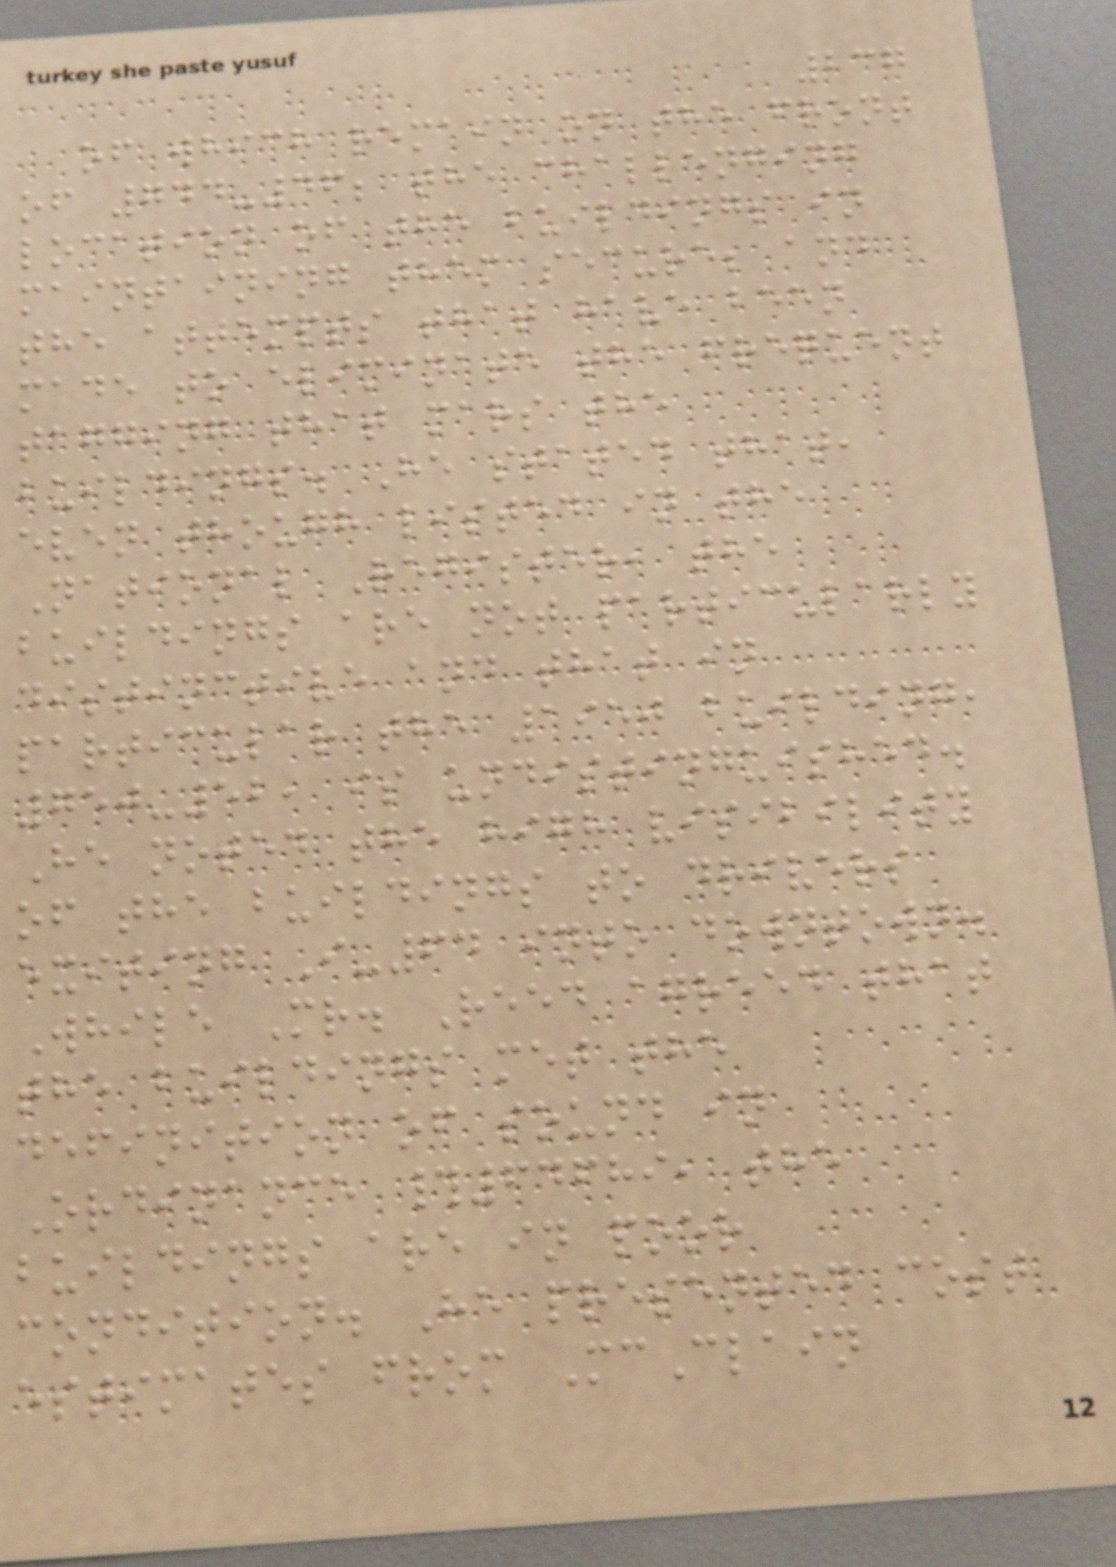237
of which remain on the front
of 744-46; the challenging
location of the buildings in
maintaining them secure; and
the attempts that have been
made to eliminate the frequent
tagging that mars the
buildings. He stated that,
even though listed in the
National Register, the
buildings are not particularly
distinctive and that in
particular the 1950 building,
750-52, is undistinguished.
He noted the high visibility
of the buildings to drivers
exiting I-64 into downtown.
While Mr. Reed agreed that
the buildings met the
definition of sound in
Ordinance #64689, the
buildings are in poor
condition. He presented cost
estimates from McClain
